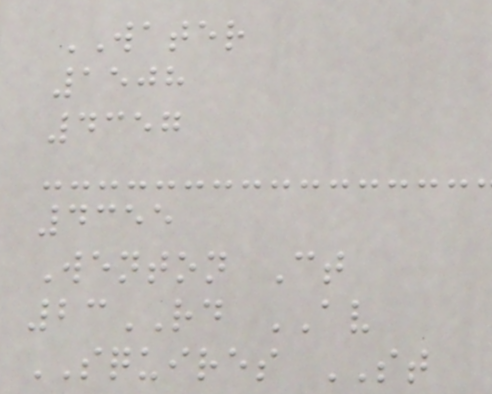WATER
1508
4357
4355
Wenton Ct
23RD AV
SQUIRES ST
